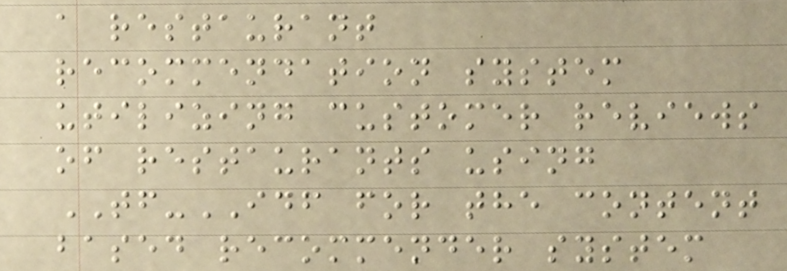a restaurant
recommendation system
utilizing customer reviews
of restaurants using
TF-IDF for the content
based recommender system
